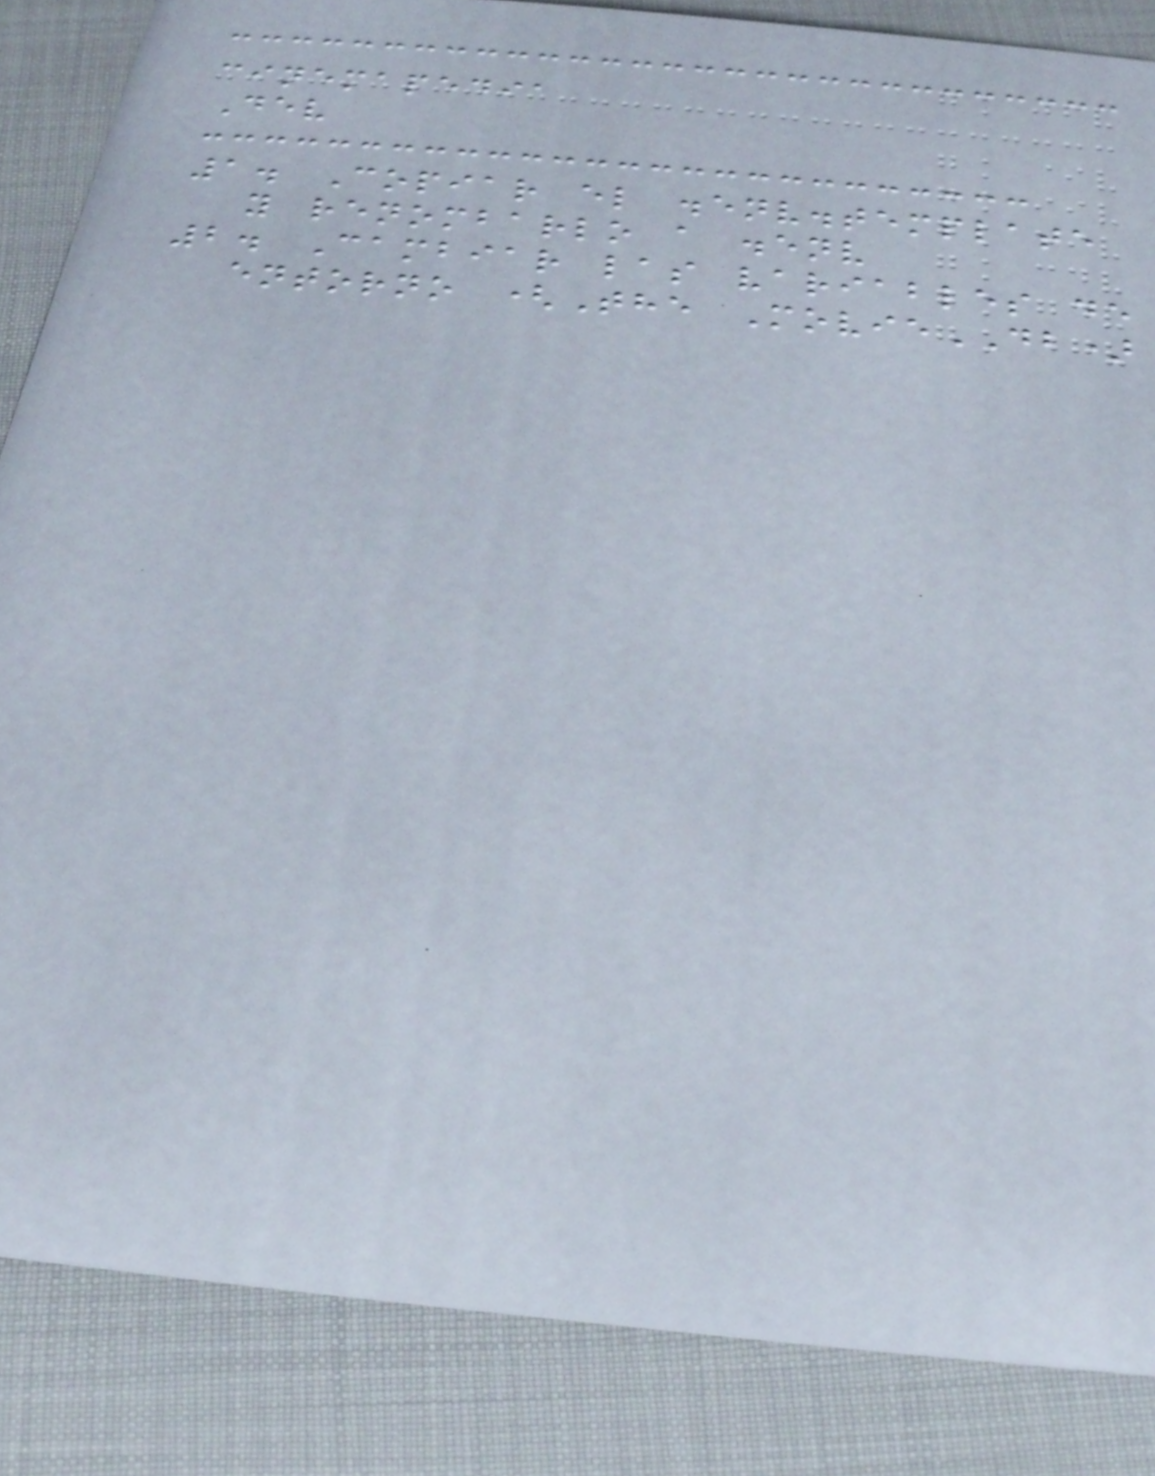cinemapedia
Dev
1. Copiar el .env.template
y renombarlo a .env
2. Cambiar las variables de
entorno (The MovieDB)
